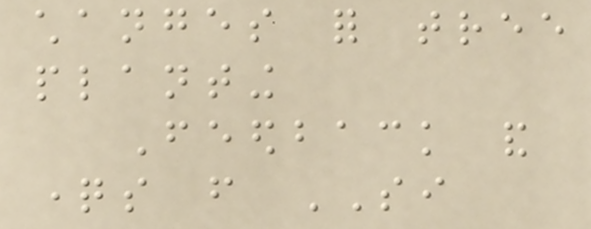changes for tree
planting
Feedback and
questions from SI
